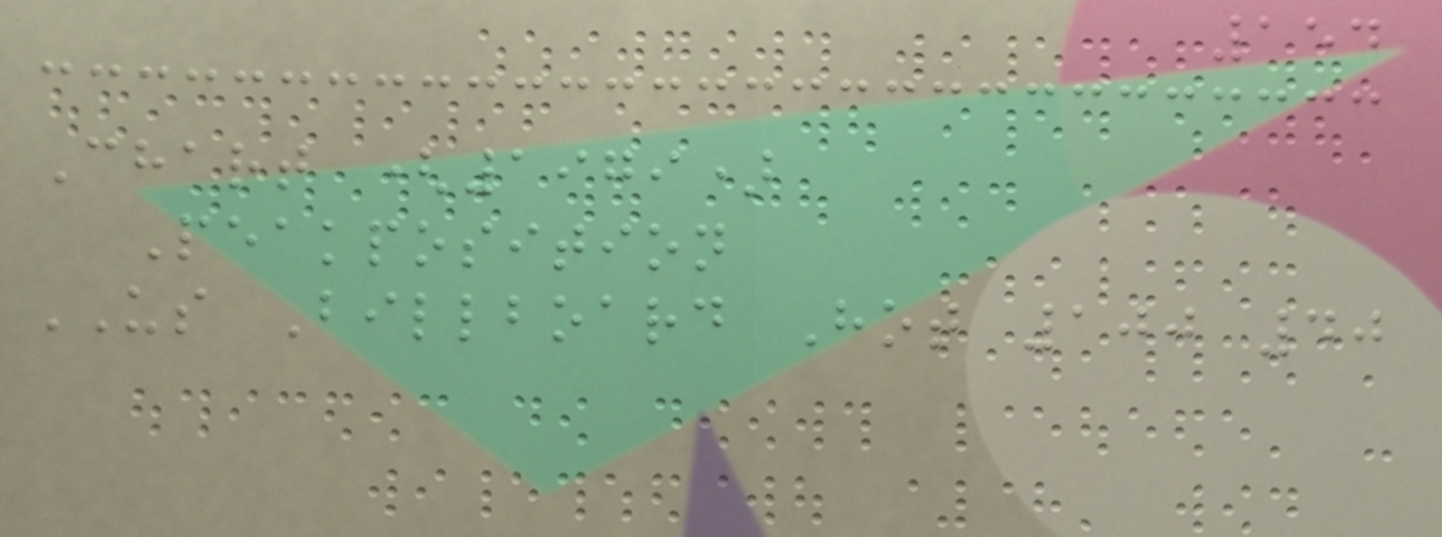154
Chart (1979)
Peakposition
US Billboard Hot 100 40
